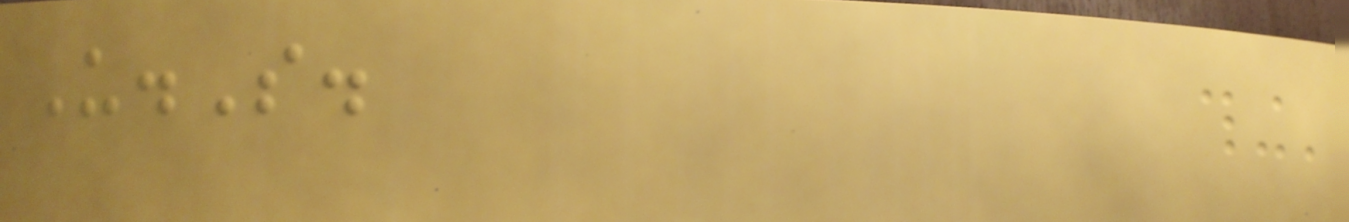U.S.
